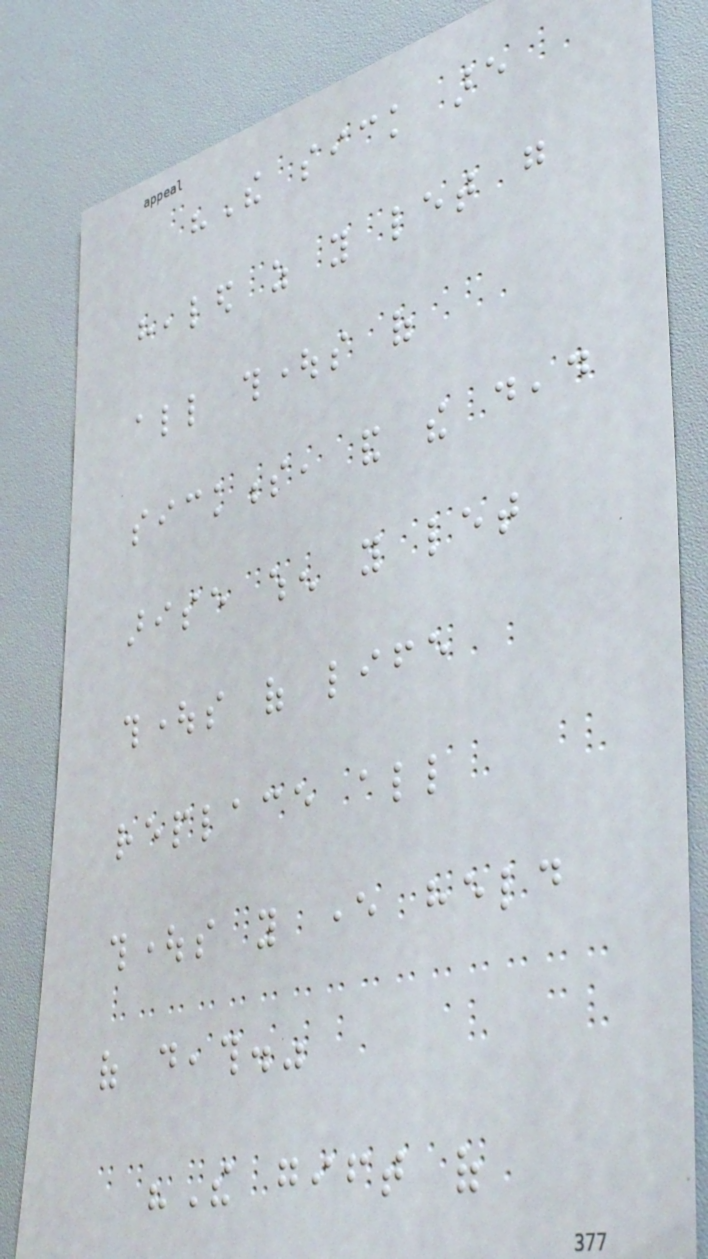"The sick are
healed as you let go
all thoughts of
sickness, and the dead
arise when you let
thoughts of life
replace all
thoughts you ever held
of death."
"The gift of
